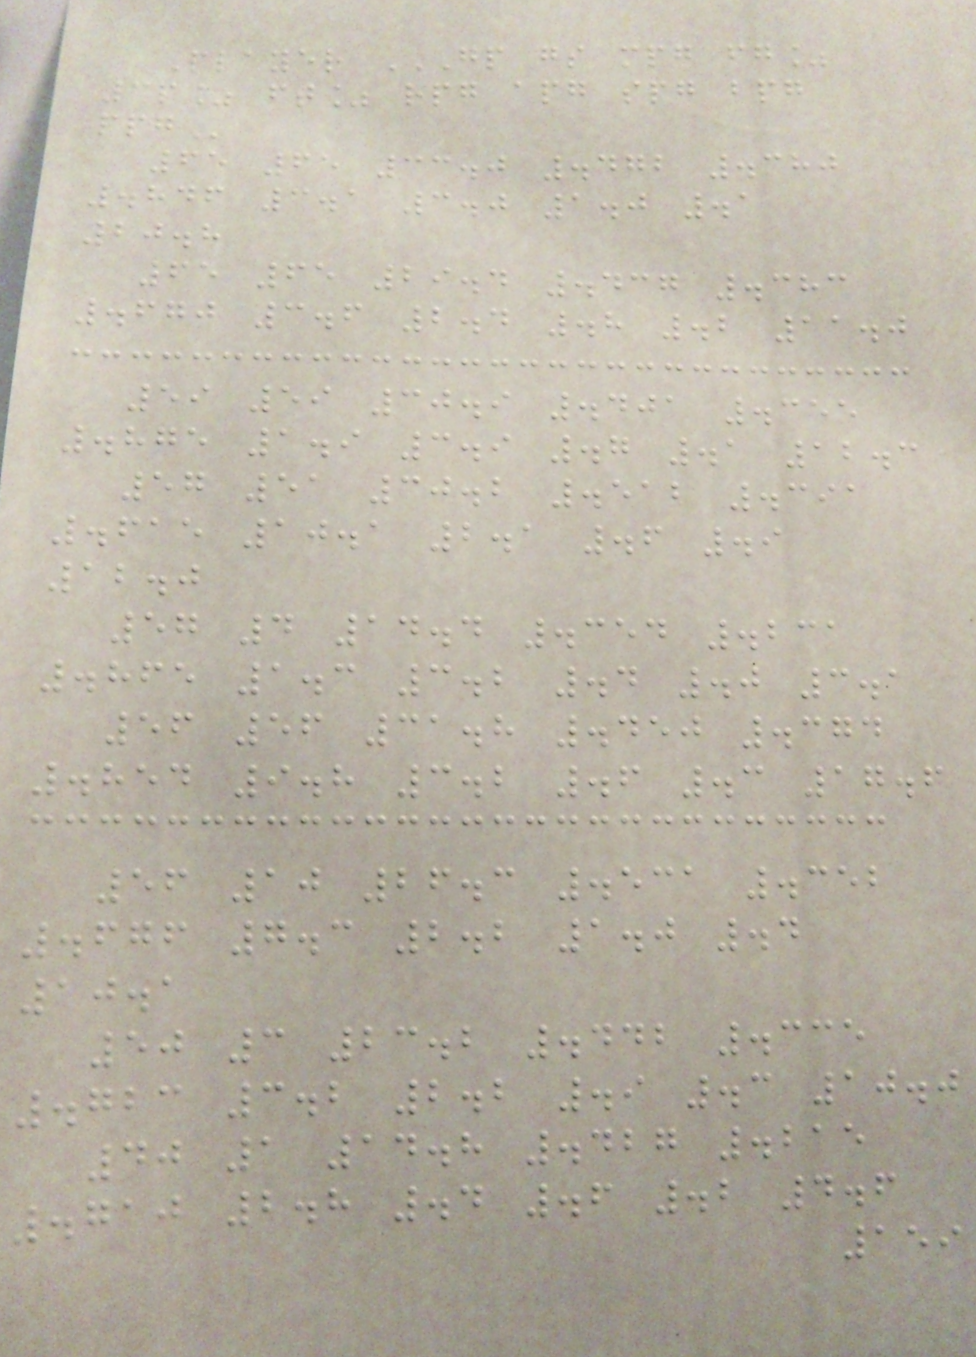Player GP GS MPG FG%
3P% FT% RPG APG SPG BPG
PPG
65 65 33.0 .472 .380
.846 3.1 3.0 1.0 .1
20.8
65 65 29.4 .437 .383
.670 3.6 2.4 .8 .2 11.0
59 59 30.9 .401 .355
.875 1.9 3.9 .7 .1 12.3
57 51 30.2 .512 .391
.615 10.1 2.1 .6 .9
12.0
57 4 14.4 .354 .231
.865 1.3 3.2 .4 .0 3.1
56 56 31.8 .450 .374
.854 9.8 3.2 .6 .3 17.6
56 10 26.3 .531 .352
.676 7.3 2.2 1.0 .4
10.1
50 3 23.2 .442 .335
.723 3.2 2.2 .9 .3 10.0
40 1 14.8 .427 .215
.710 2.8 .4 .6 .2 4.6
159
